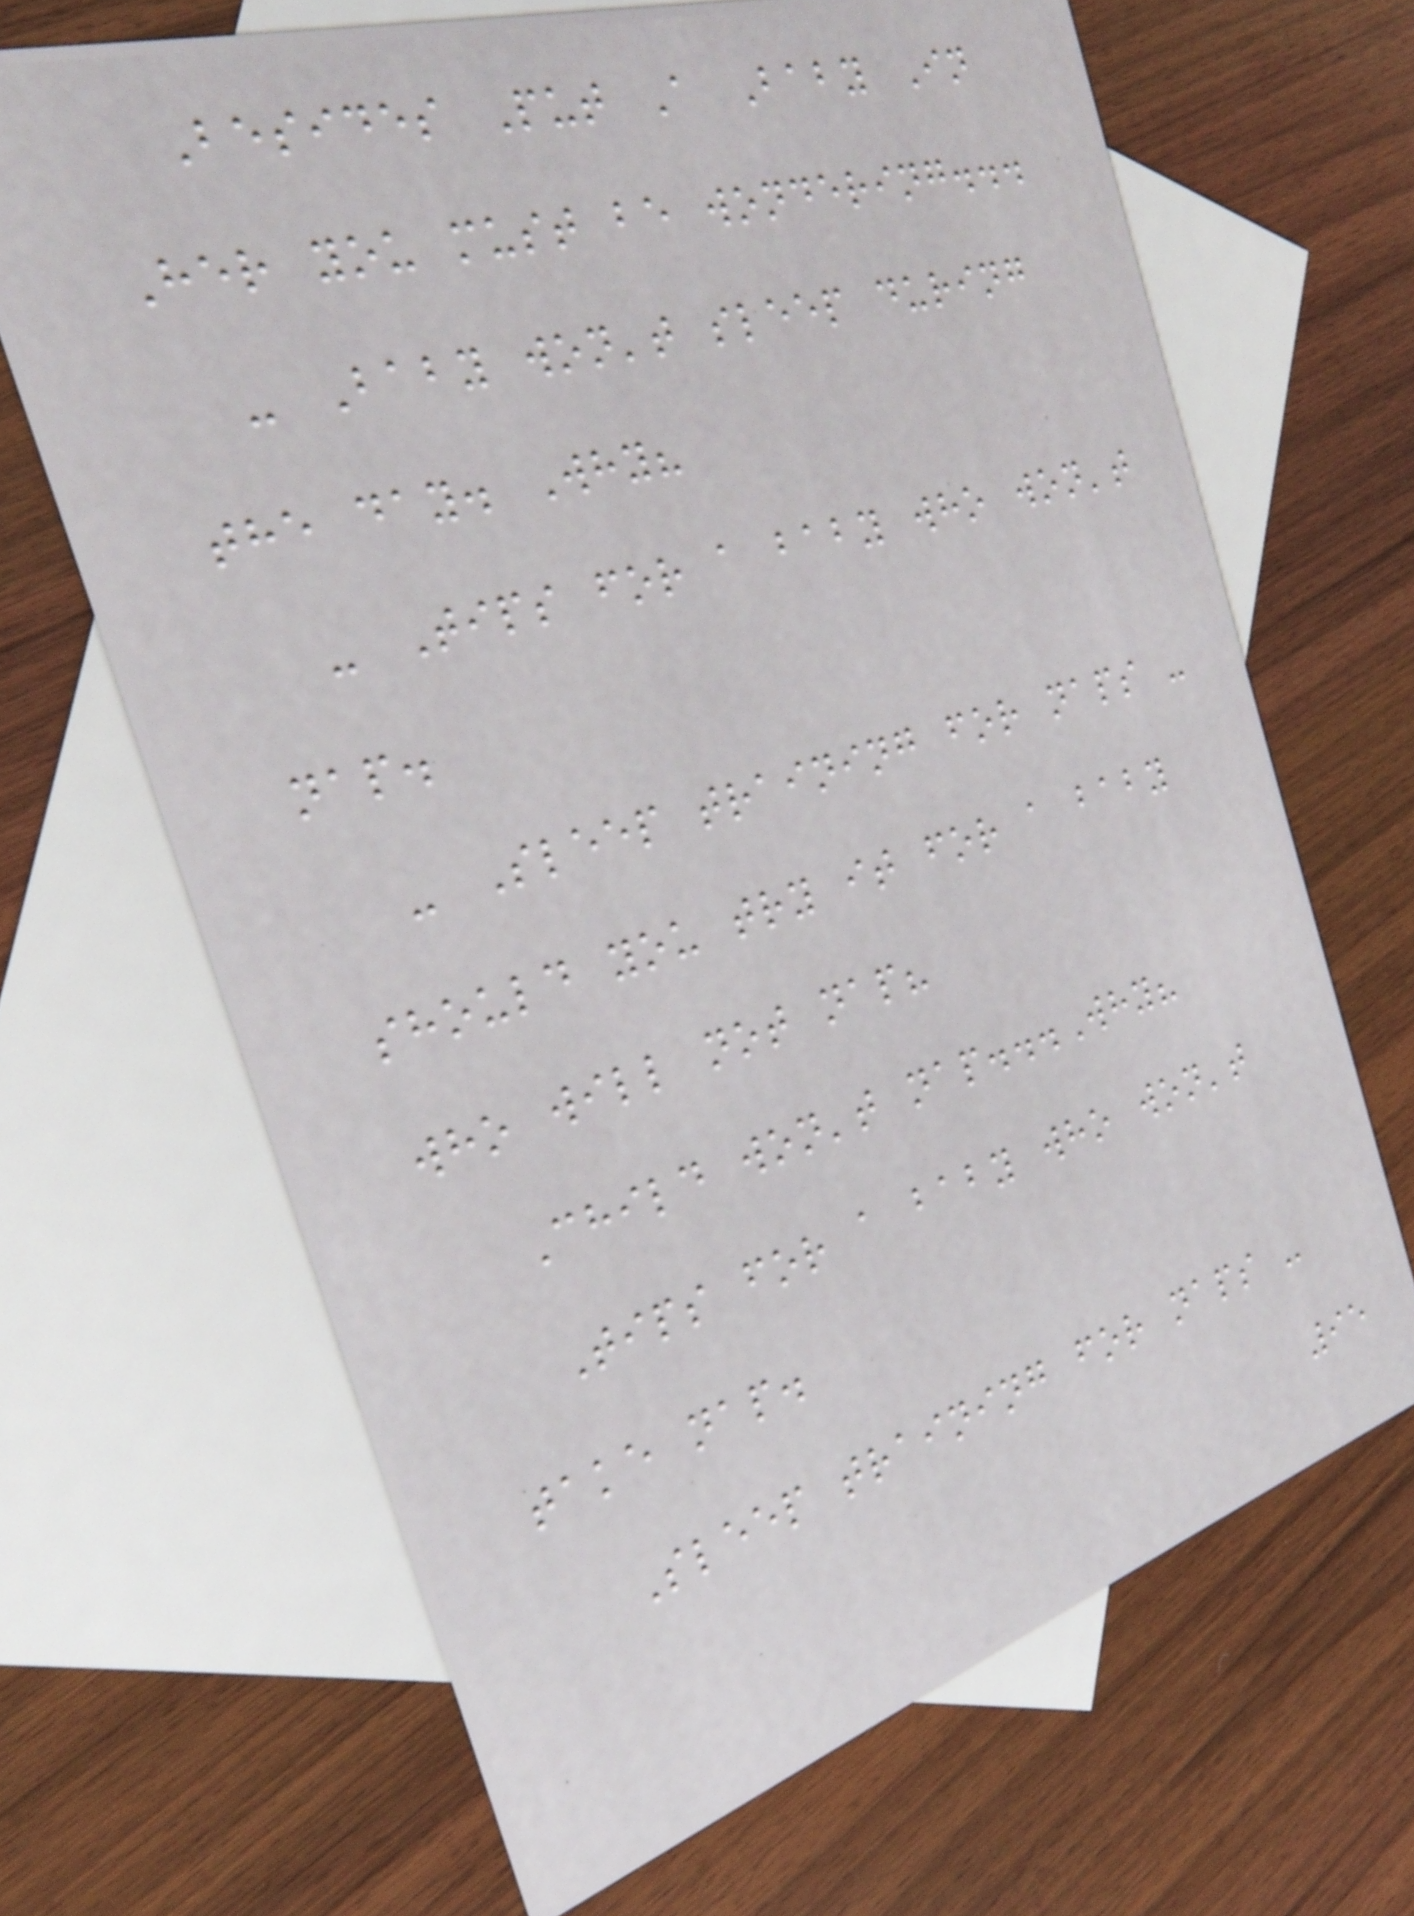Besides Put A Baby In
Her you must be wondering...
- Baby won't sleep during
the day. Why?
- Tips for a baby who won't
nap.
- Sleep training for naps -
should you try it for a baby
who will not nap?
Child won't nap...Why?
Tips for a baby who won't
take nap.
Sleep training for naps -
95
